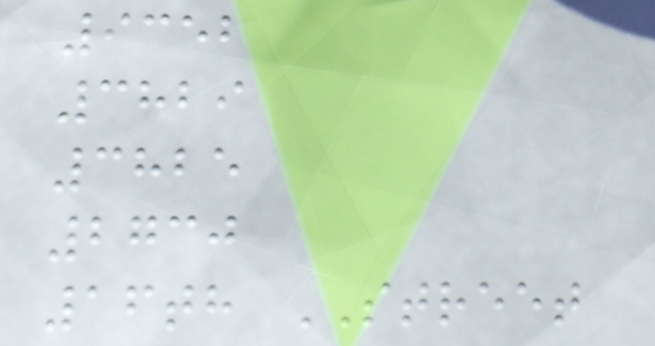9352
3829
3825
2730
16th STREET
